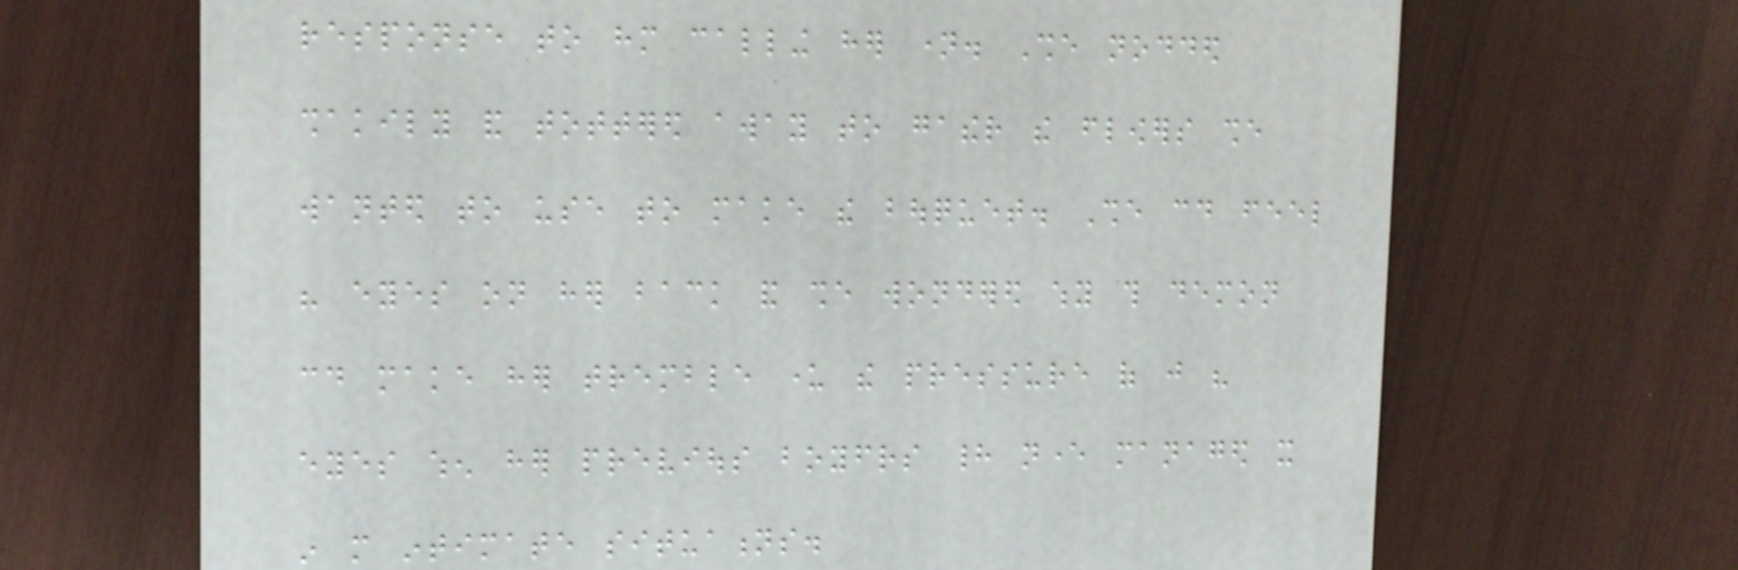response to him calling her name. She nodded
shakily and tottered away to gather the flowers she
wanted to use to make the bouquet. She could feel
his eyes on her back and she wondered why this demon
could make her tremble under the pressure of just his
eyes when her previous boyfriends had never managed it
in more intimate situations.
